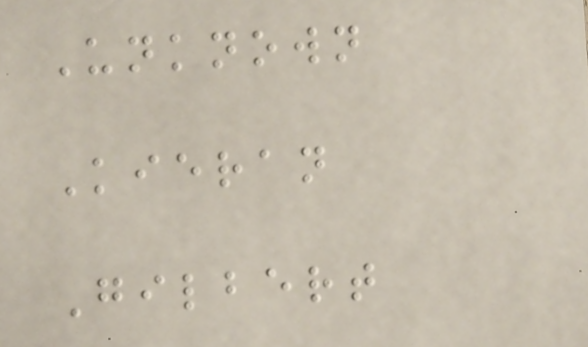Unknown
Kieran
Gilbert
